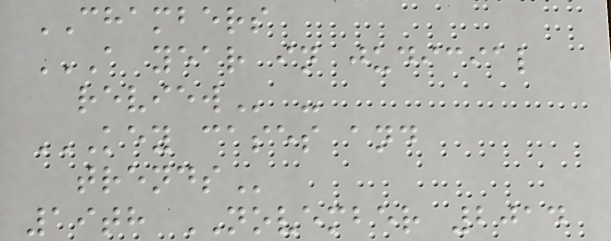CHAMBERS
A YEAR IN JUDICIAL
REVIEW -
KEY CASES AND
TRENDS
19th NOVEMBER 2014
